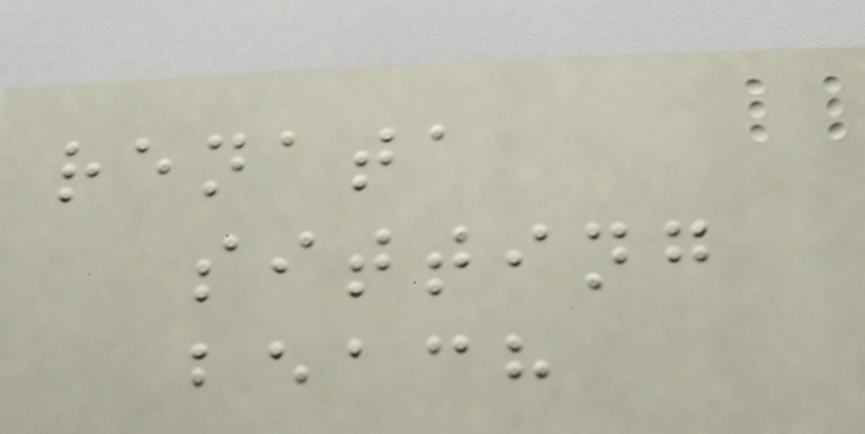renata
sitting
beach
